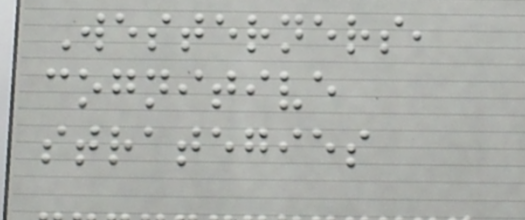Westerners,
cognitive
strategies
